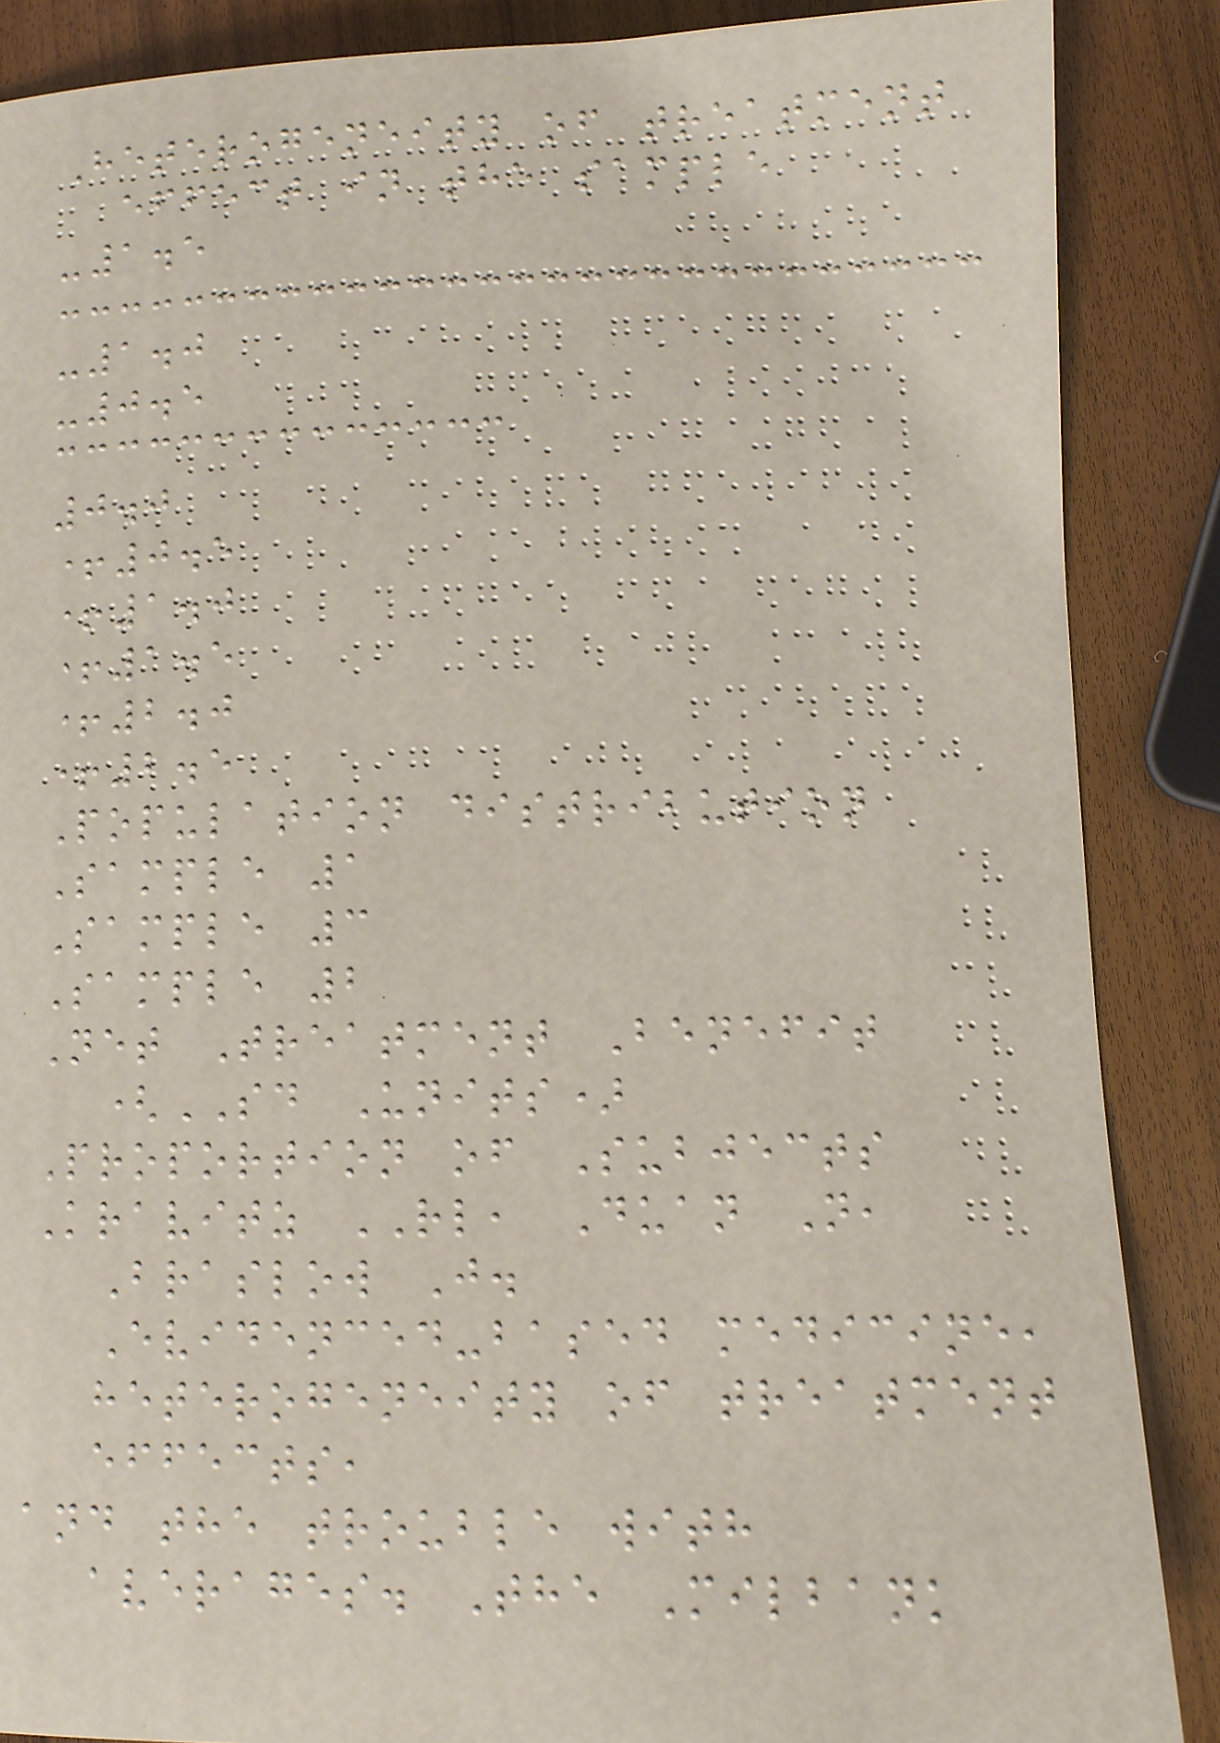Heterogeneity of treatment
effect in the sample
-1.5
-1.0
-0.5
0.0
+0.5
+1.0
+1.5
+2.0
+2.5
Population distribution
Sample 1
Sample 3
Sample 2
Net Treatment Benefit
(SD Units)
Proportion of Subjects
Kravitz RL, Duan N,
Braslow J.
Evidenced-based medicine,
heterogeneity of treatment
effects,
and the trouble with
averages. The Milbank
